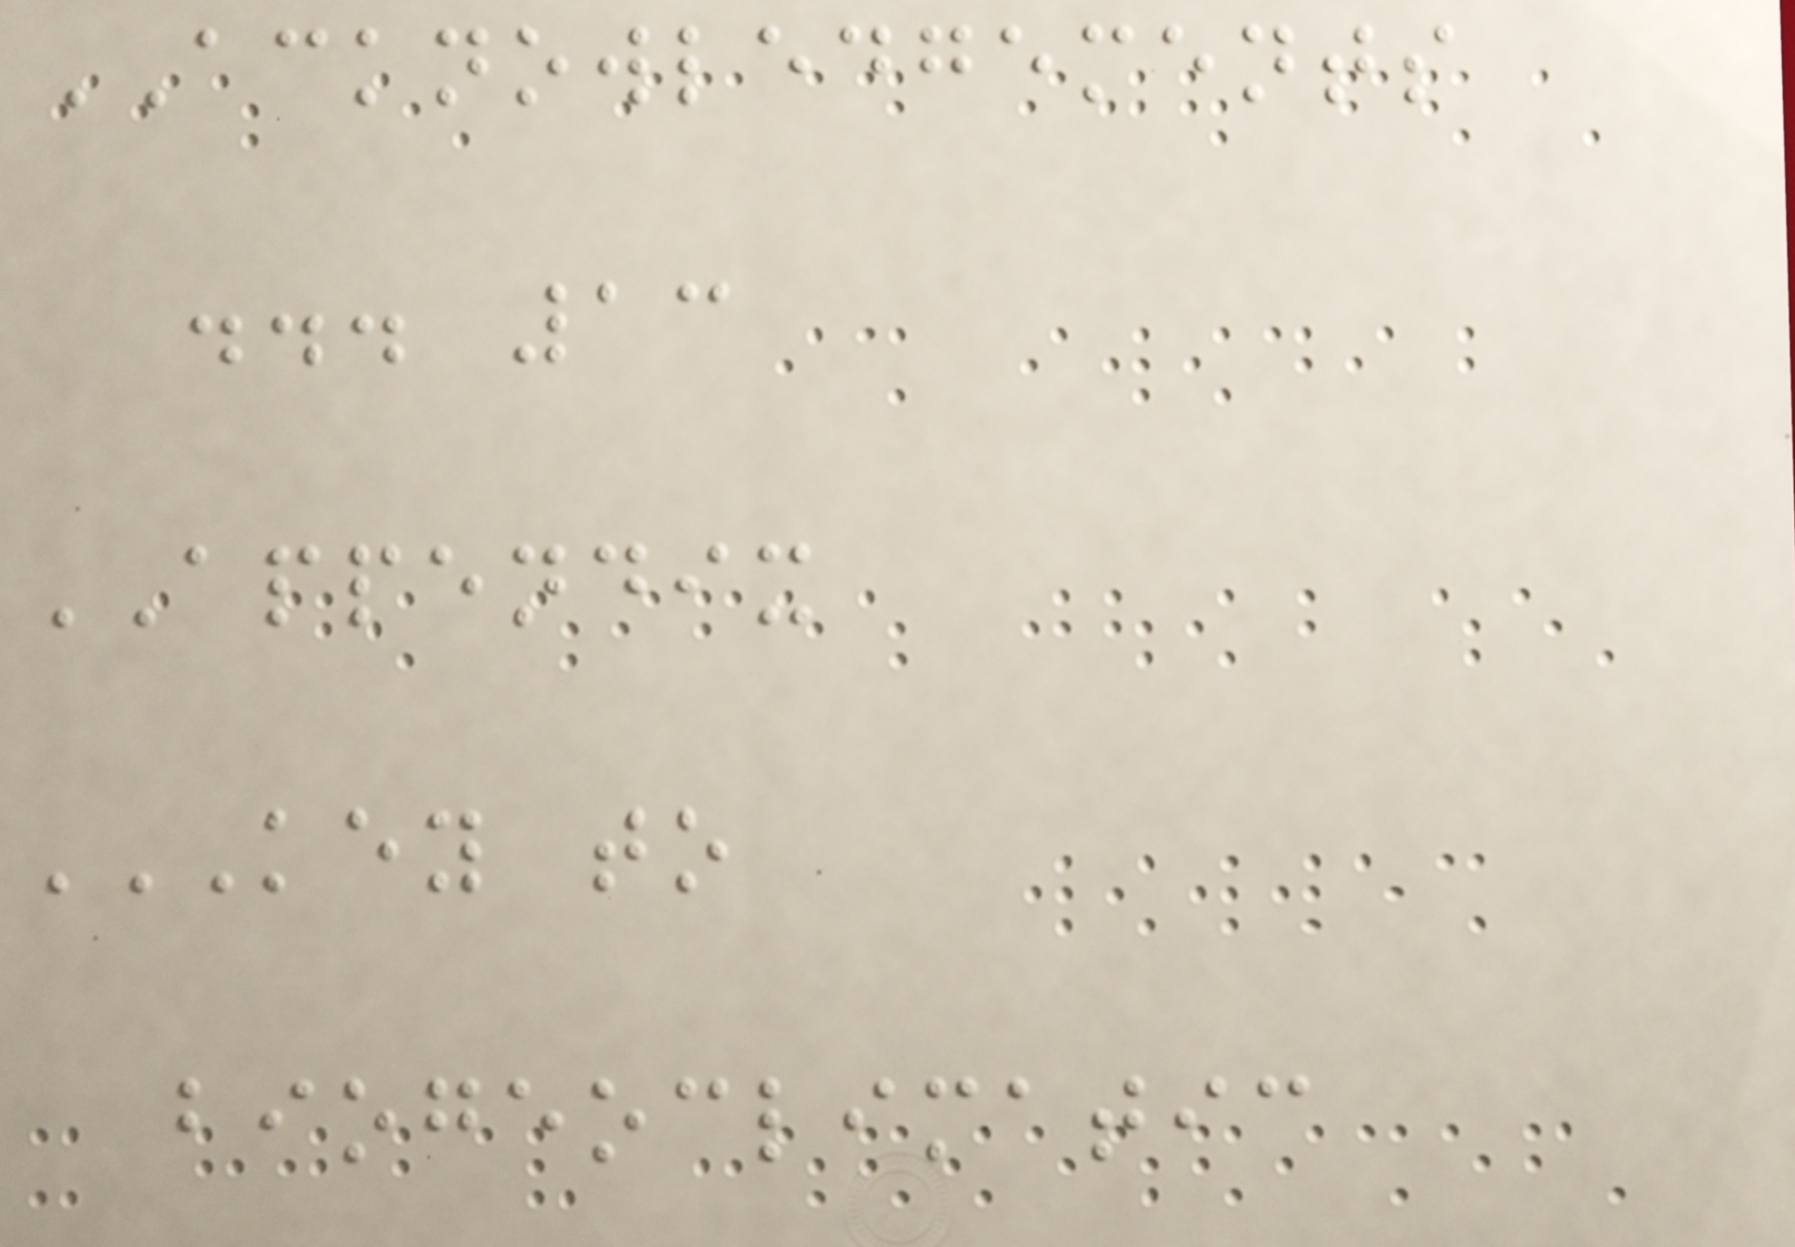ACKNOWLEDGEMENTS
... 13
APPENDIX
KEY TO
BIOGEOCLIMATIC
